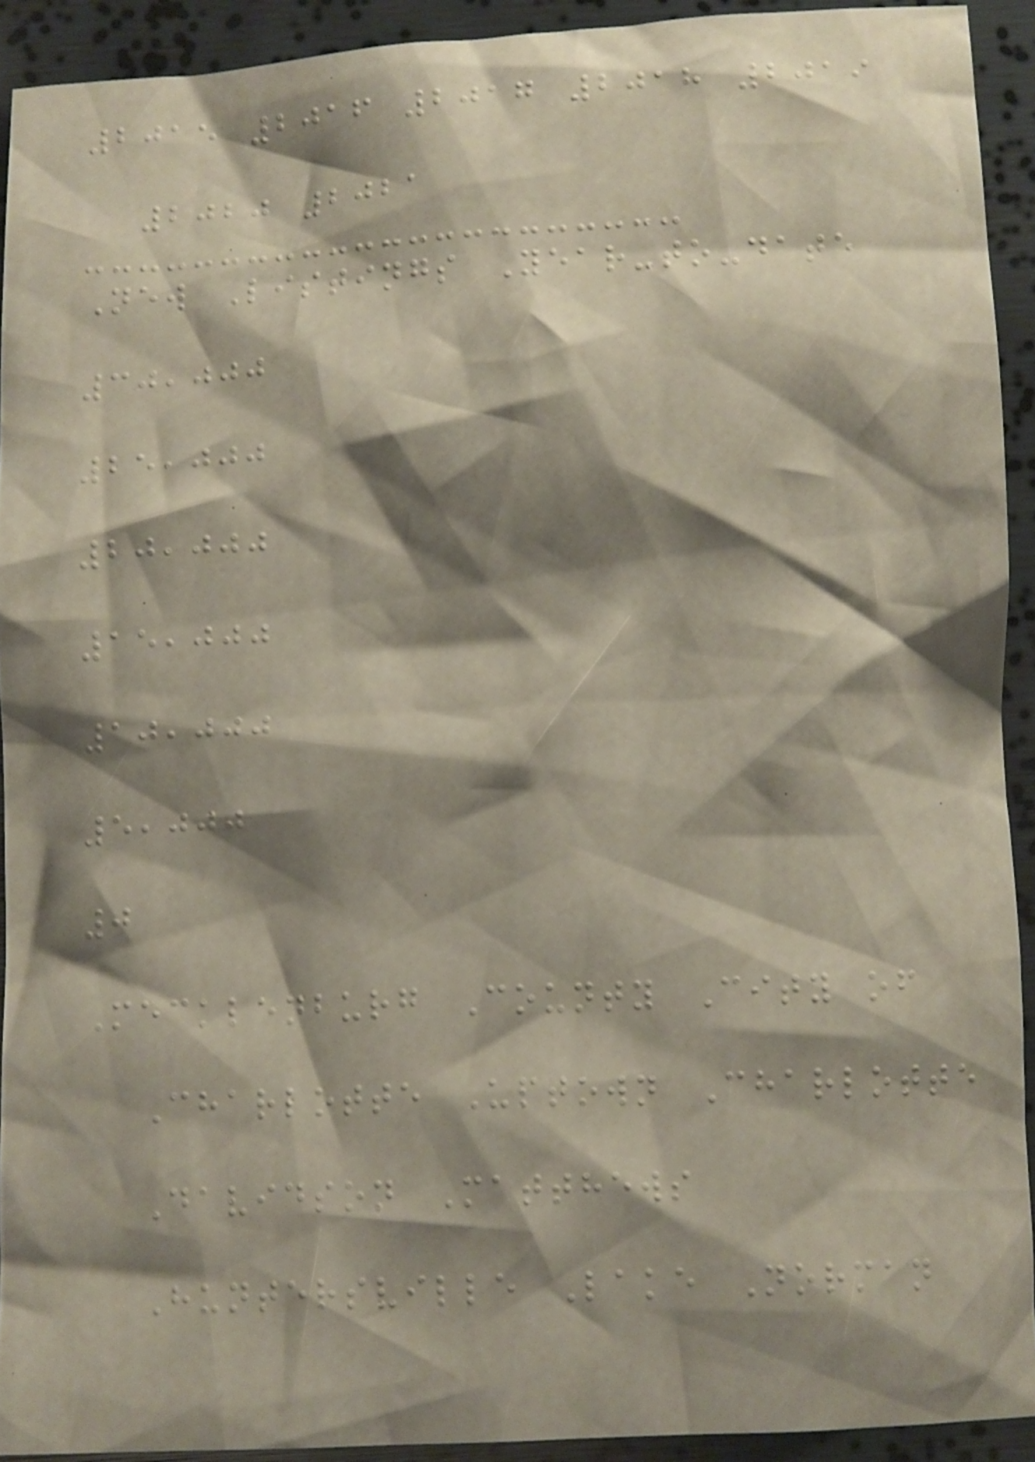2015 2016 2017 2018 2019
2020 2021
New Listings Year-to-date
30,000
25,000
20,000
15,000
10,000
5,000
0
Mecklenburg County City of
Charlotte Uptown Charlotte
Davidson Matthews
Huntersville Lake Norman
